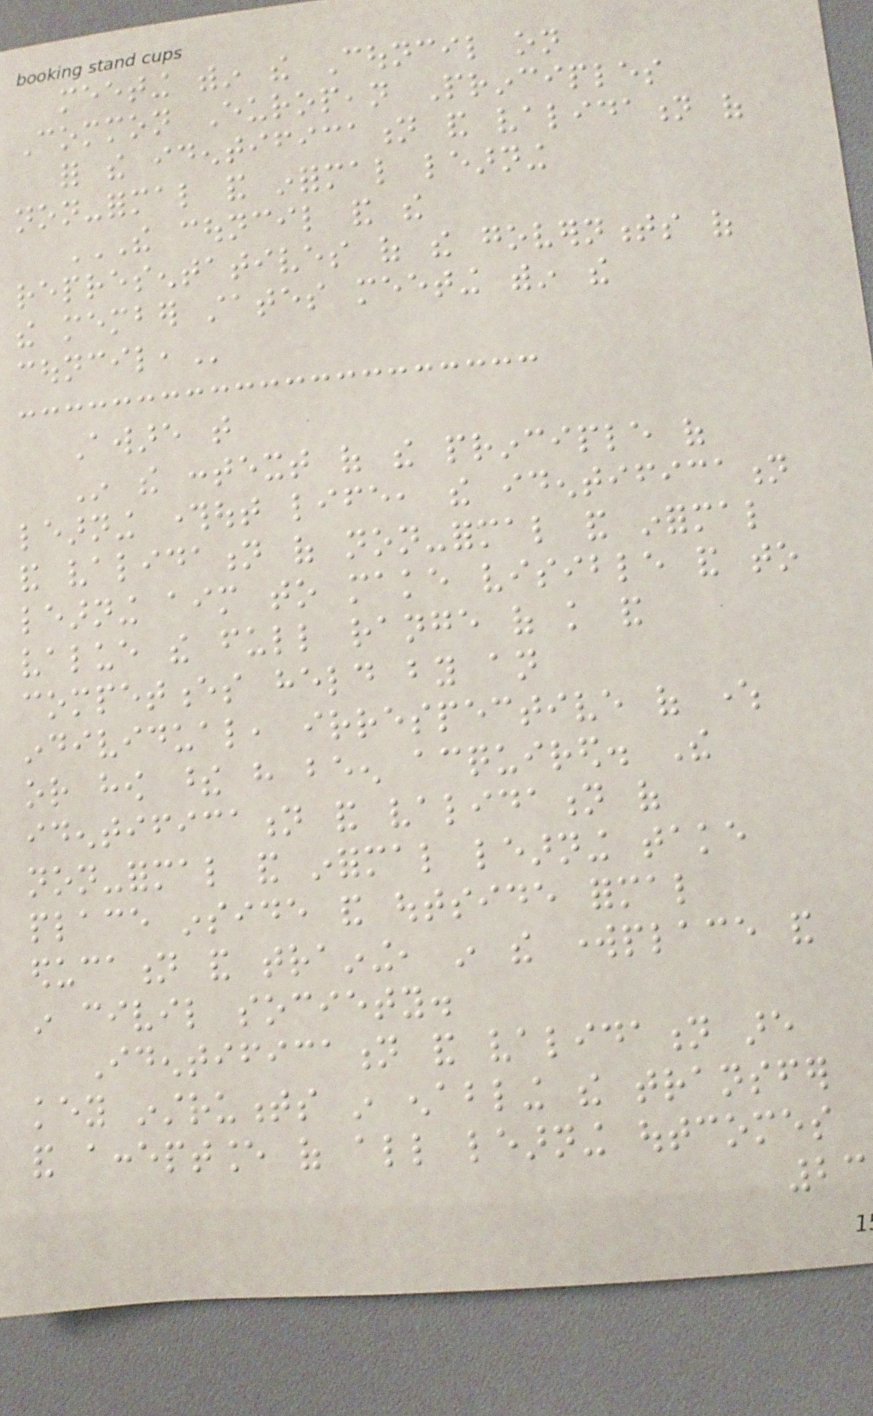meeting within the Council on
Common European Principles
for the identification and validation of
non-formal and informal learning
THE COUNCIL AND THE
REPRESENTATIVES OF THE GOVERNMENTS OF
THE MEMBER STATES MEETING WITHIN THE
COUNCIL,
Aware that
In the context of the principle of
learning throughout life, the identification
and validation of non-formal and informal
learning aim to make visible and to
value the full range of knowledge and
competences held by an
individual, irrespective of where
or how these have been acquired. The
identification and validation of
non-formal and informal learning take
place inside and outside formal
education and training, in the workplace and
in civil society.
Identification and validation are
key instruments in enabling the transfer
and acceptance of all learning outcomes
23
